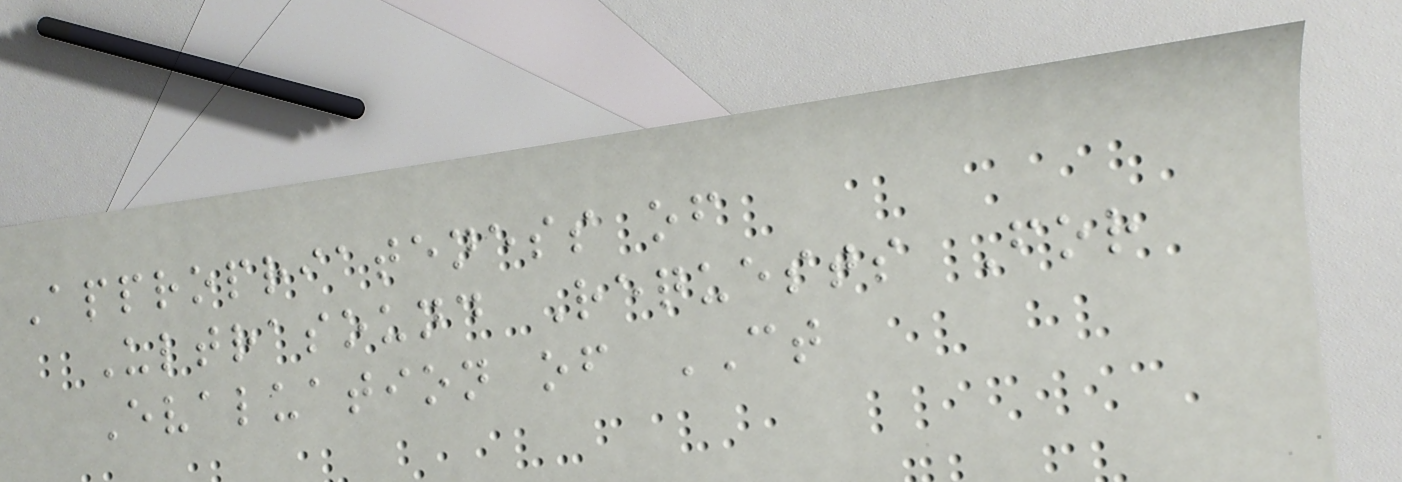Appropriateness of
Ultrasound Requests For
Evaluation of CT
